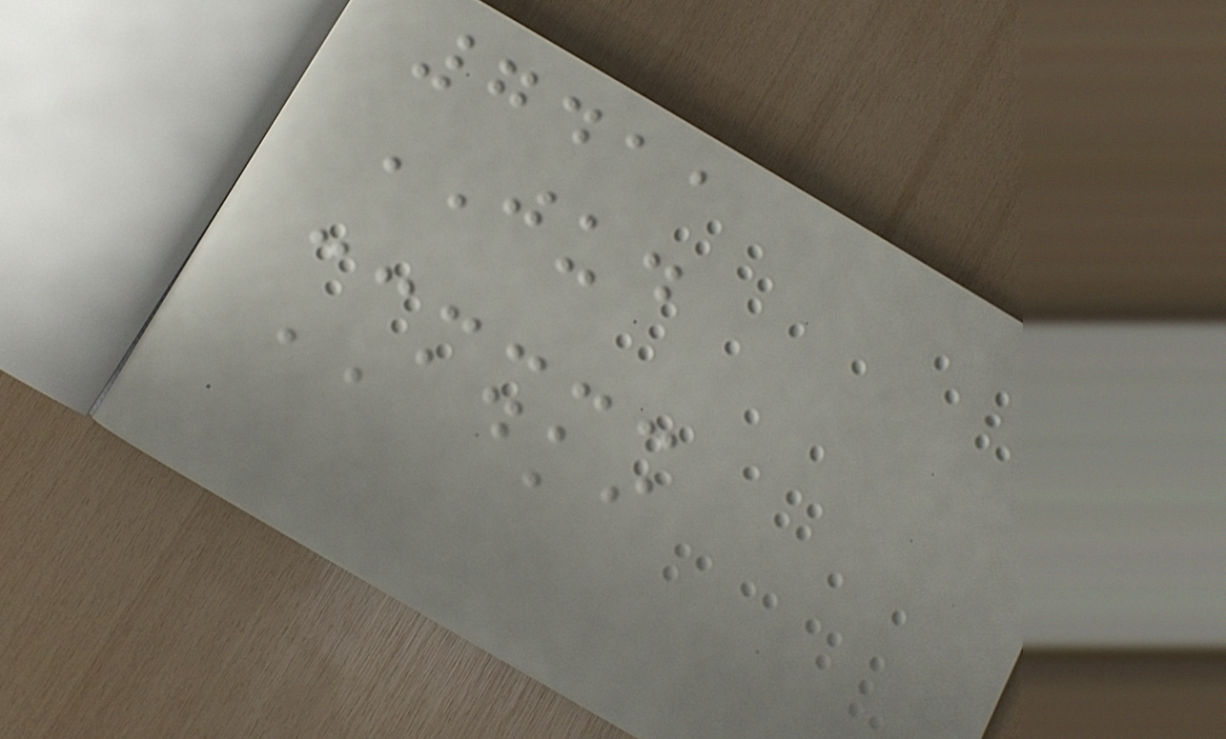7411
JUD
ADKI
